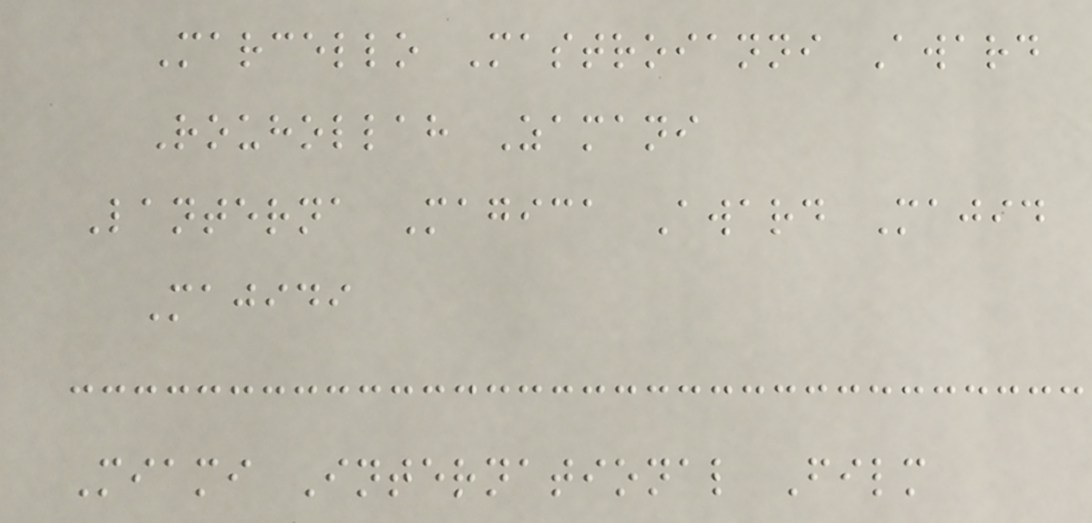Marcello Mastroianni Award
Rouhollah Zamani
Lanterna Magica Award Majid
Majidi
Miami International Film
